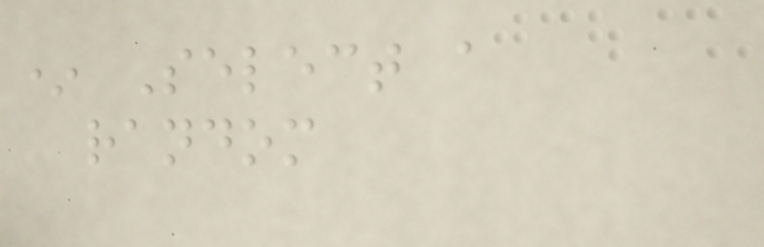* Select a
random
